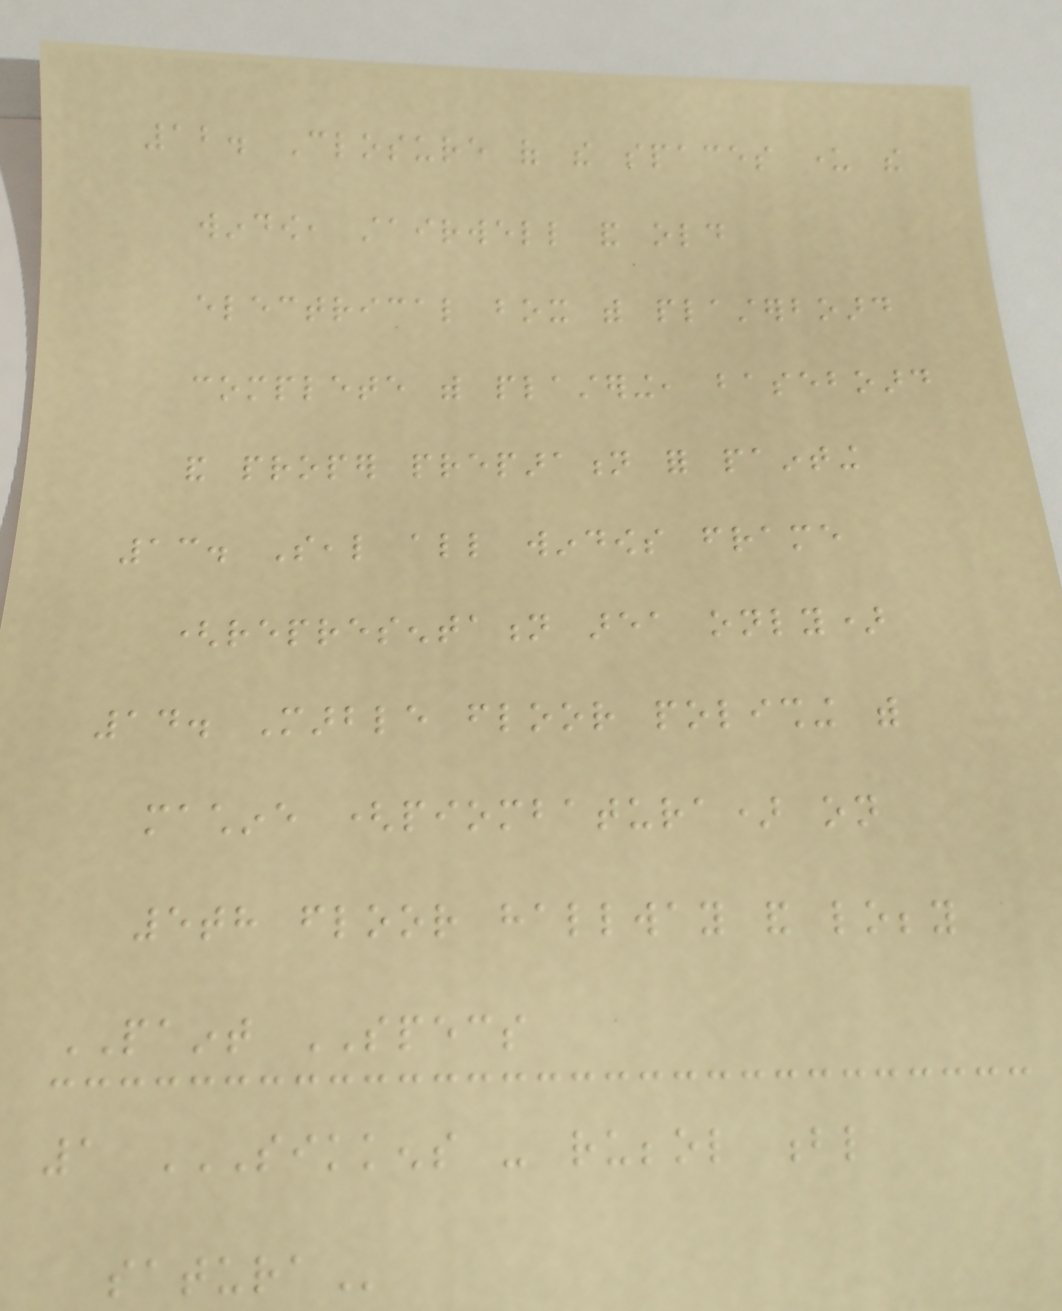12. Closure of the spaces under the
window, stairwell and old
electrical box with plasterboard
complete with plastering, baseboard
and proper preparation for painting
13. Seal all windows frame
(representation area only)
14. Marble floor polishing with
machine (piombatura) on
5th floor hallway and lobby
PAINT SPECS
1 SIKKENS - RUBBOL BL
SATURA
